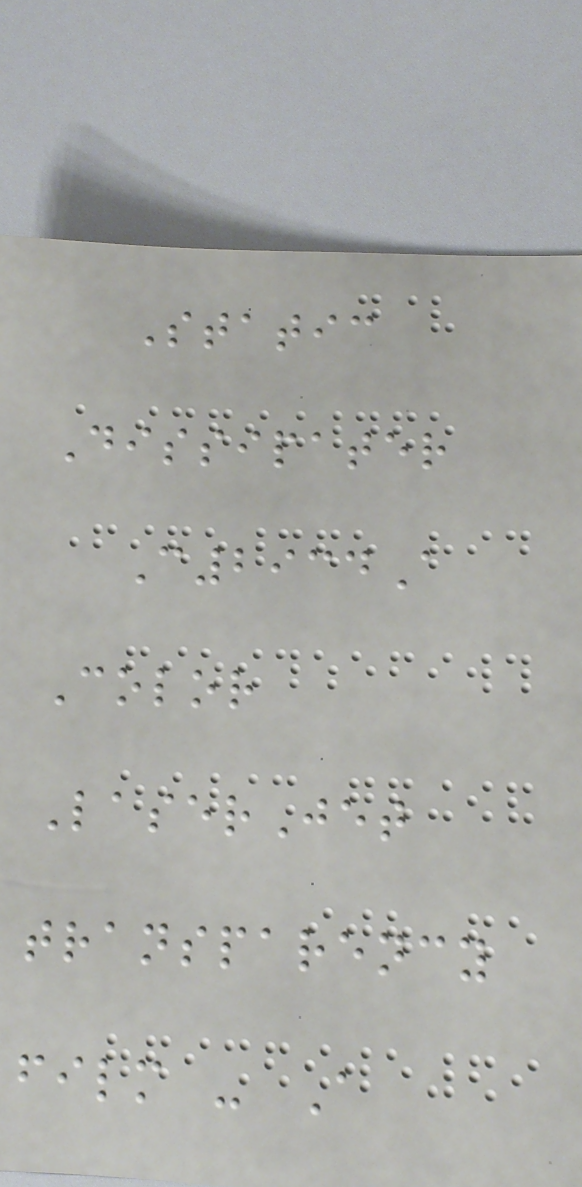Static
Dissipater
C2934A
Color
LaserJet
transparency
film - A
